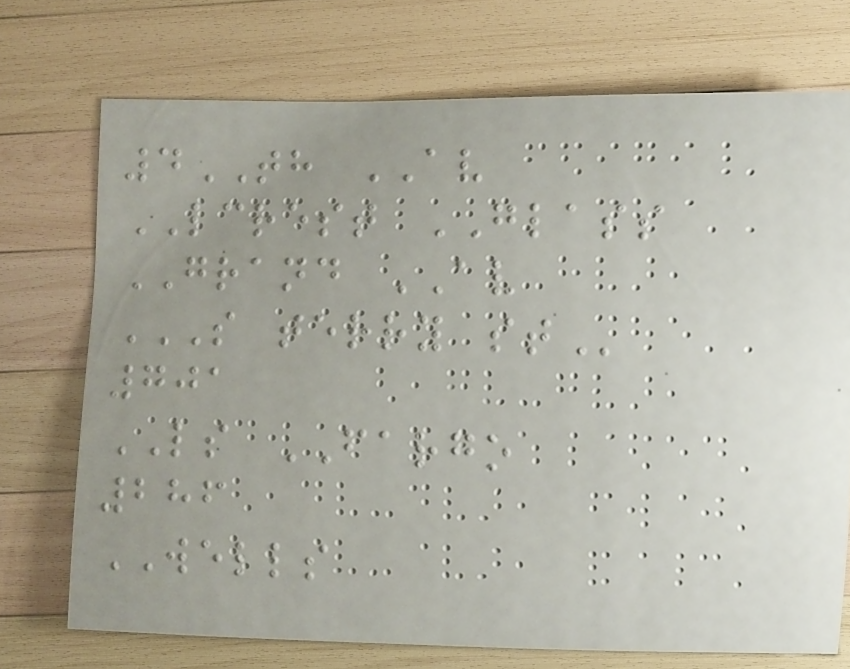4TH AV
LCREST GLASS
GRAND AV
S TERRY ST
701
LS FARGO
286
WELLS
